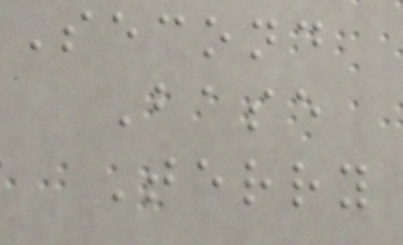Second
Base
Terry
